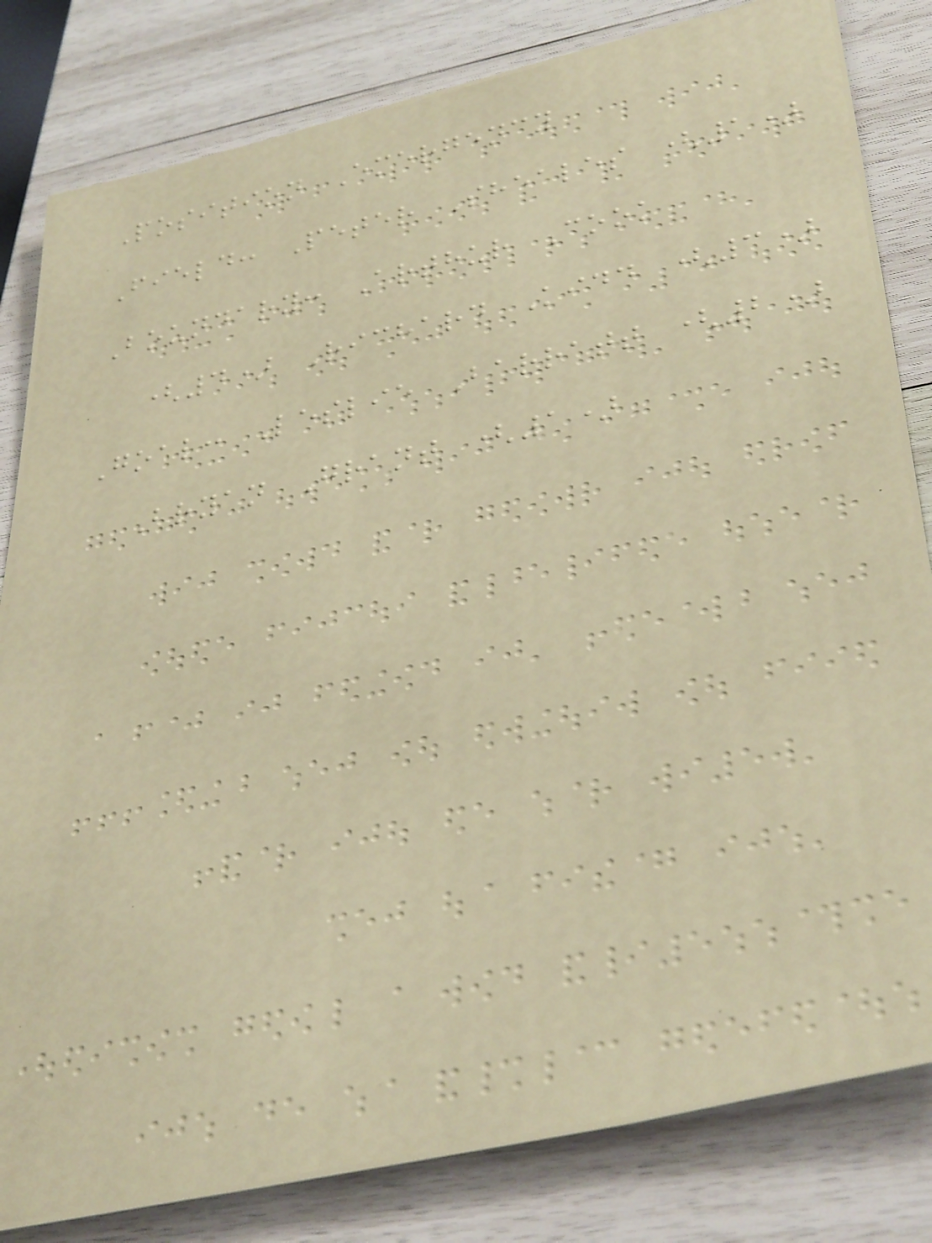Position Emergency
Field: Peter Sheales (1)
Boundary: Arthur Cook
(4) Richard Kidd (3)
Goal: Leslie Barratt (2)
Bryan Grant (1)
